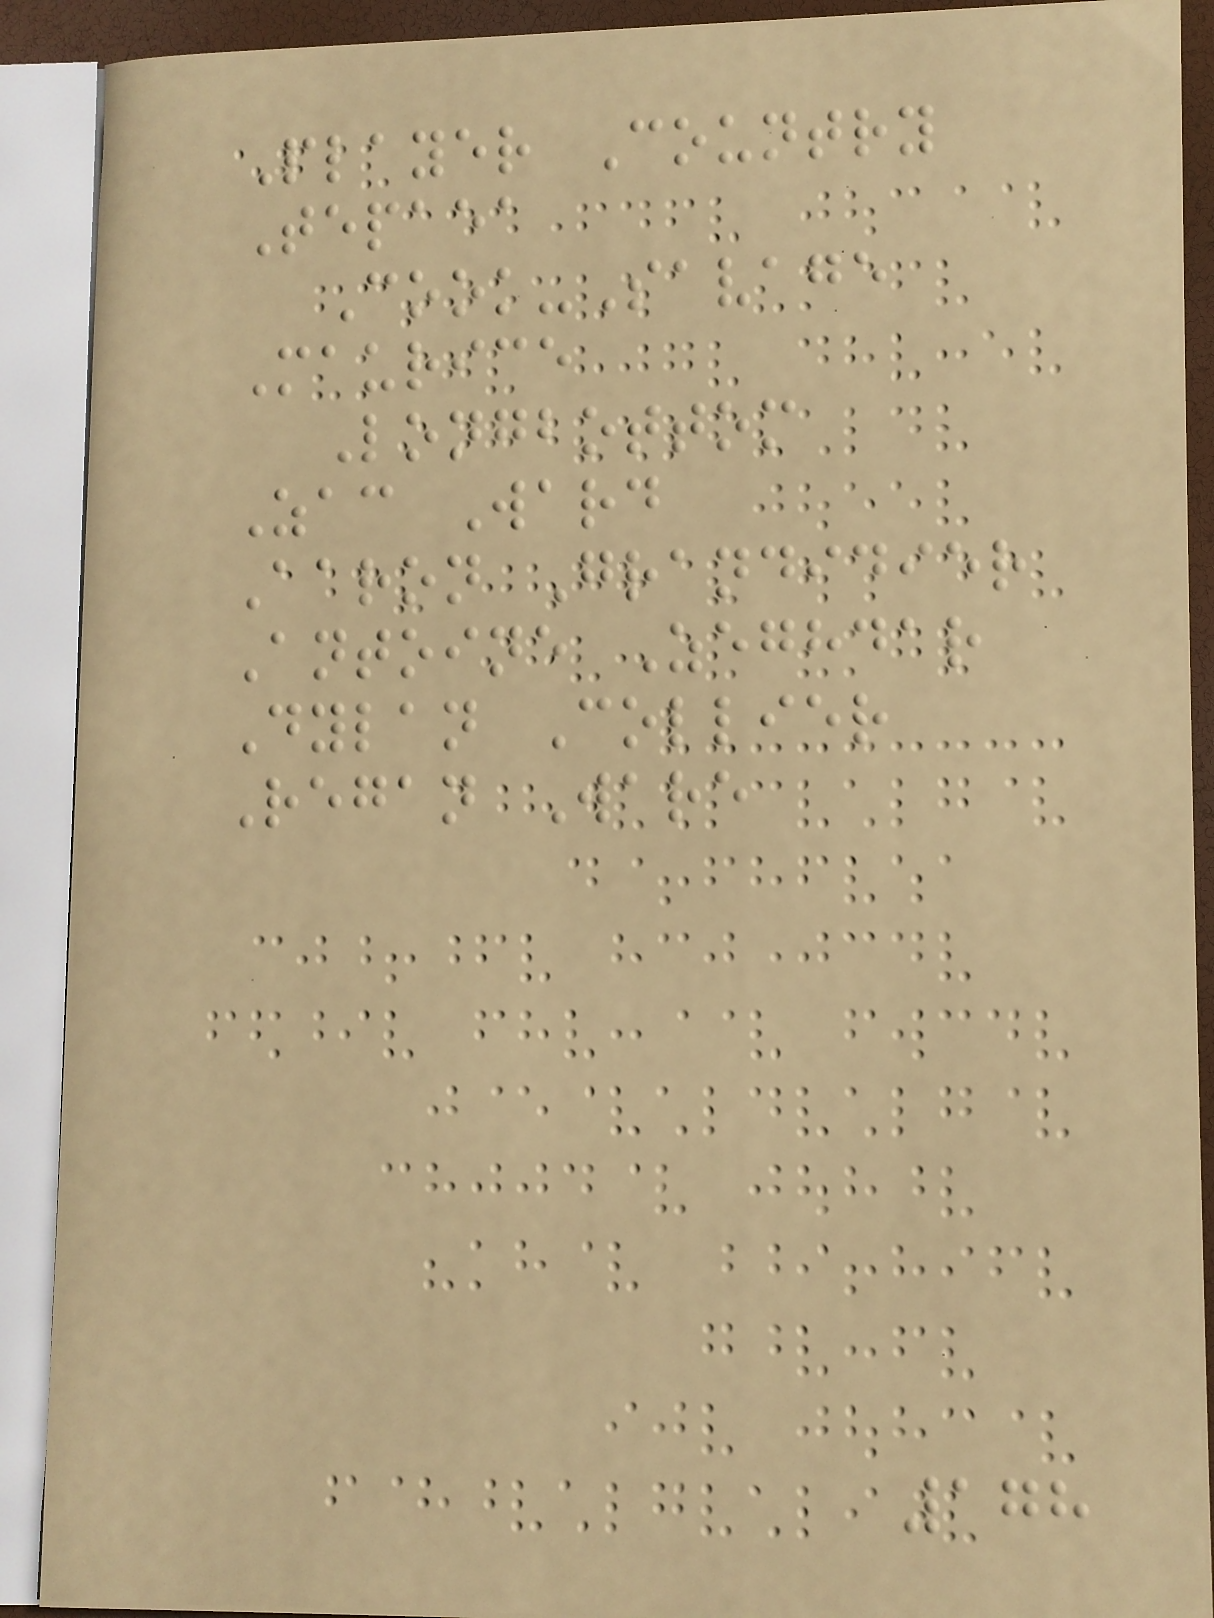Player Country
Tepaea
Cook-Savage
Maurice
Longbottom
Zac Ward
Aaron Grandidier
Antoine Zeghdar
Dylan Collier
Regan Ware
178
